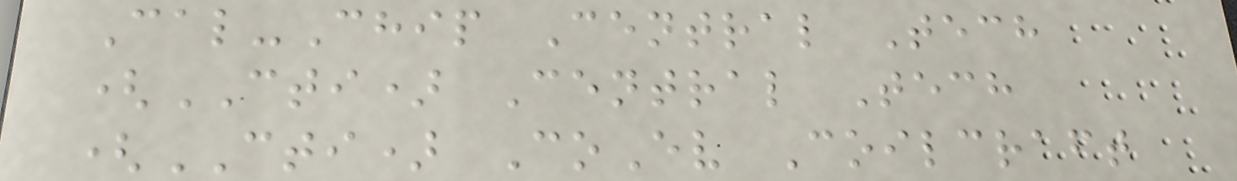Cal-Chip Central Tech
(CTI) Central Tech
(CTI) CoEv Coilcraft
